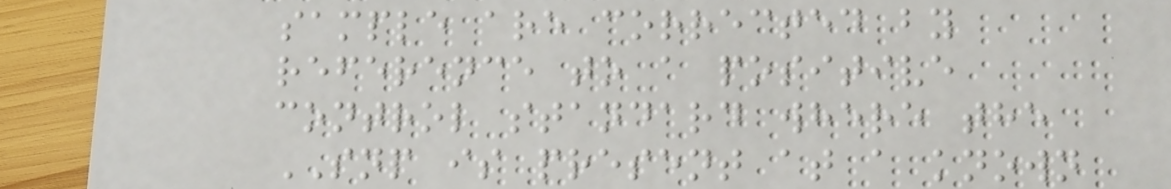sample are corrected by
reference to a positive
control standard where the
SNP is present at a known
